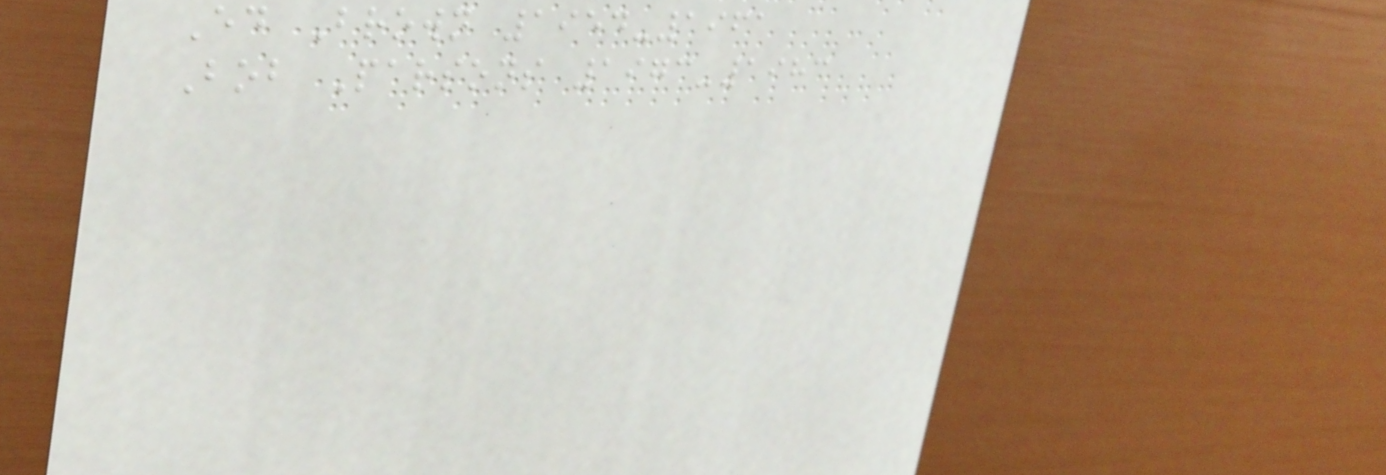Ed Brown 1954-1961
Bob Parsons 1973-1983
